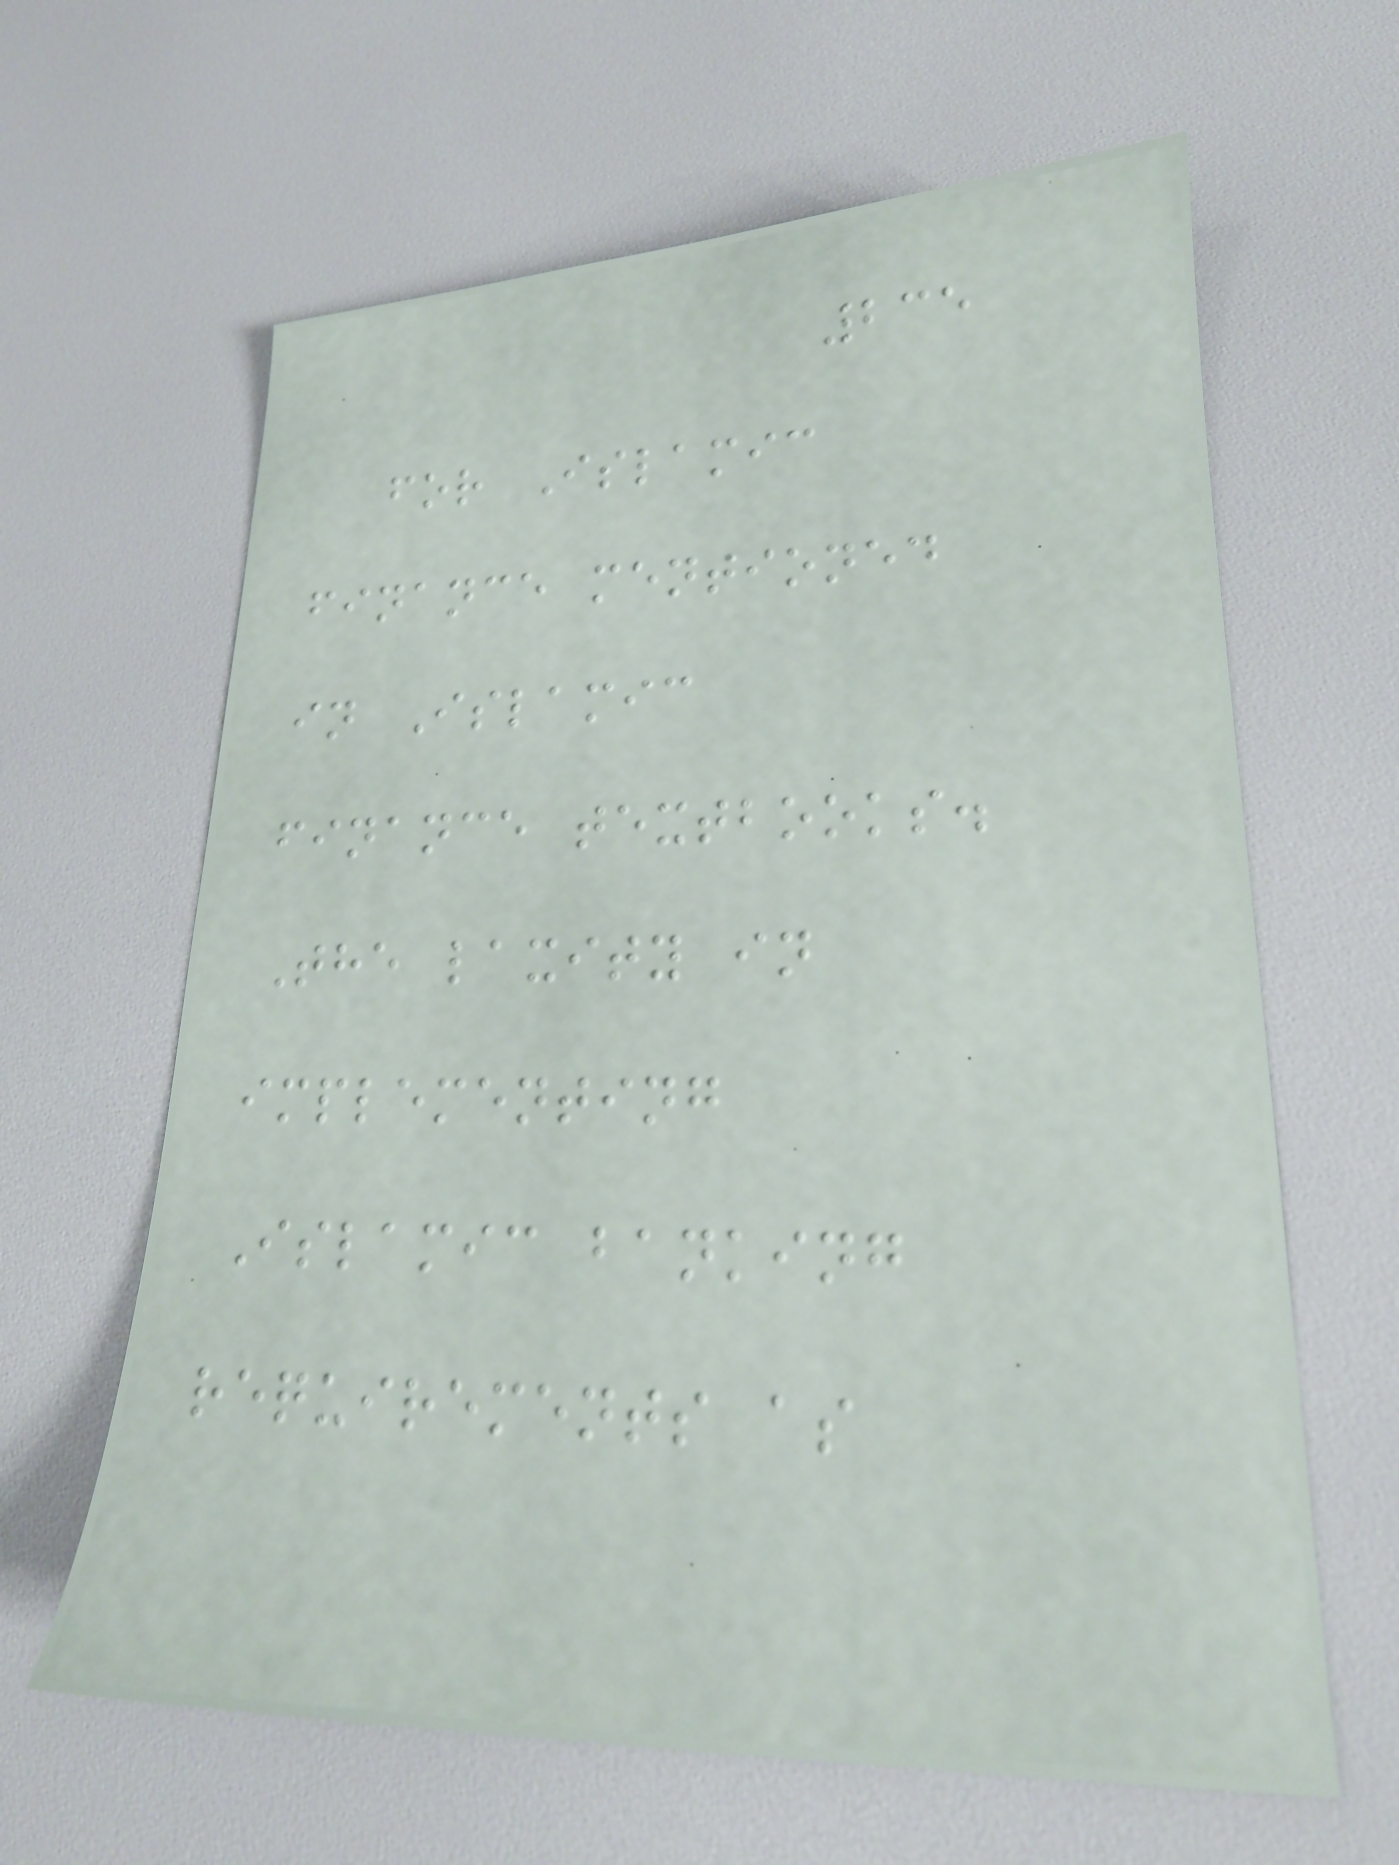235
for Islamic
finance mentioned
in Islamic
finance textbooks.
The laxity in
implementing
Islamic banking
requirements as
